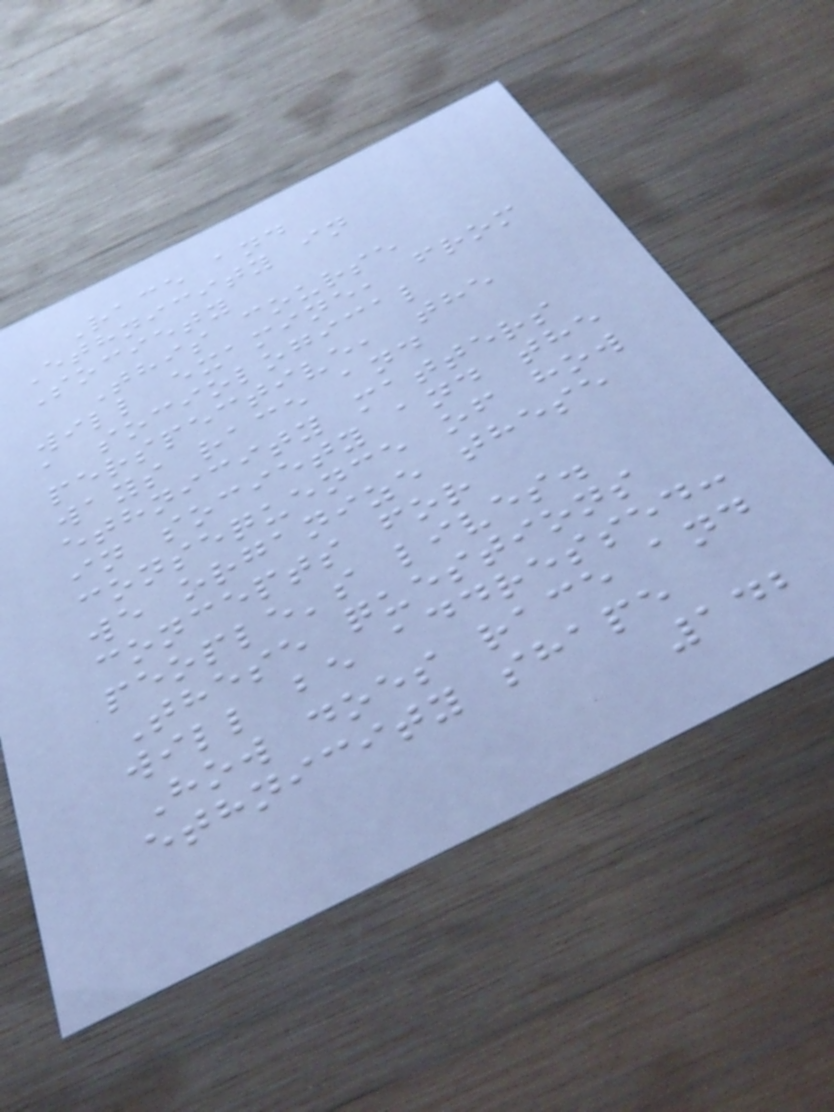Race and
Ethnicity in
Society
This course
will examine, from
a sociological
perspective, the
ways race and
ethnicity matters
in society and the
consequence of how
we organize these
concepts for
people's lives.
These questions
will be addressed:
How does race and
ethnicity shape
142
